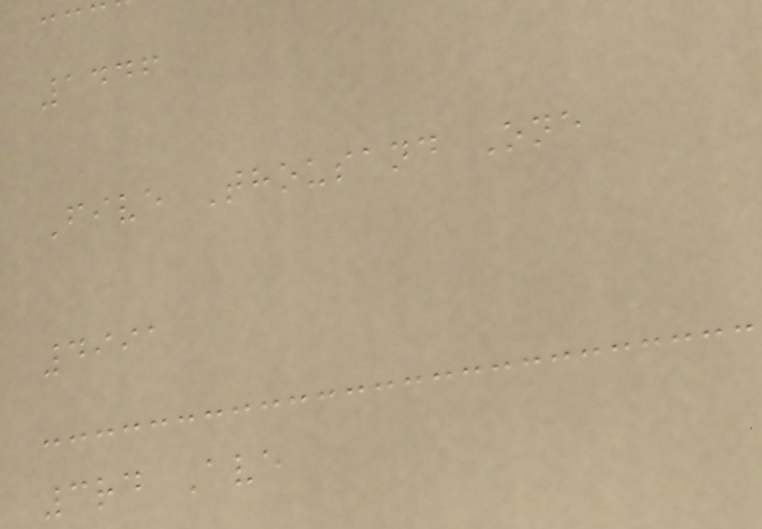1446
Five Thousand One
4991
3rd Ave
